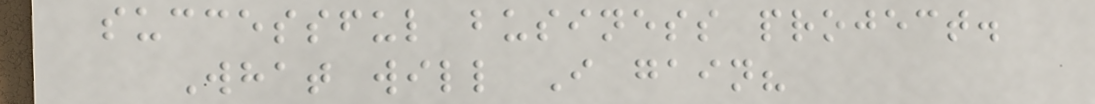successful business project.
What will I gain?
